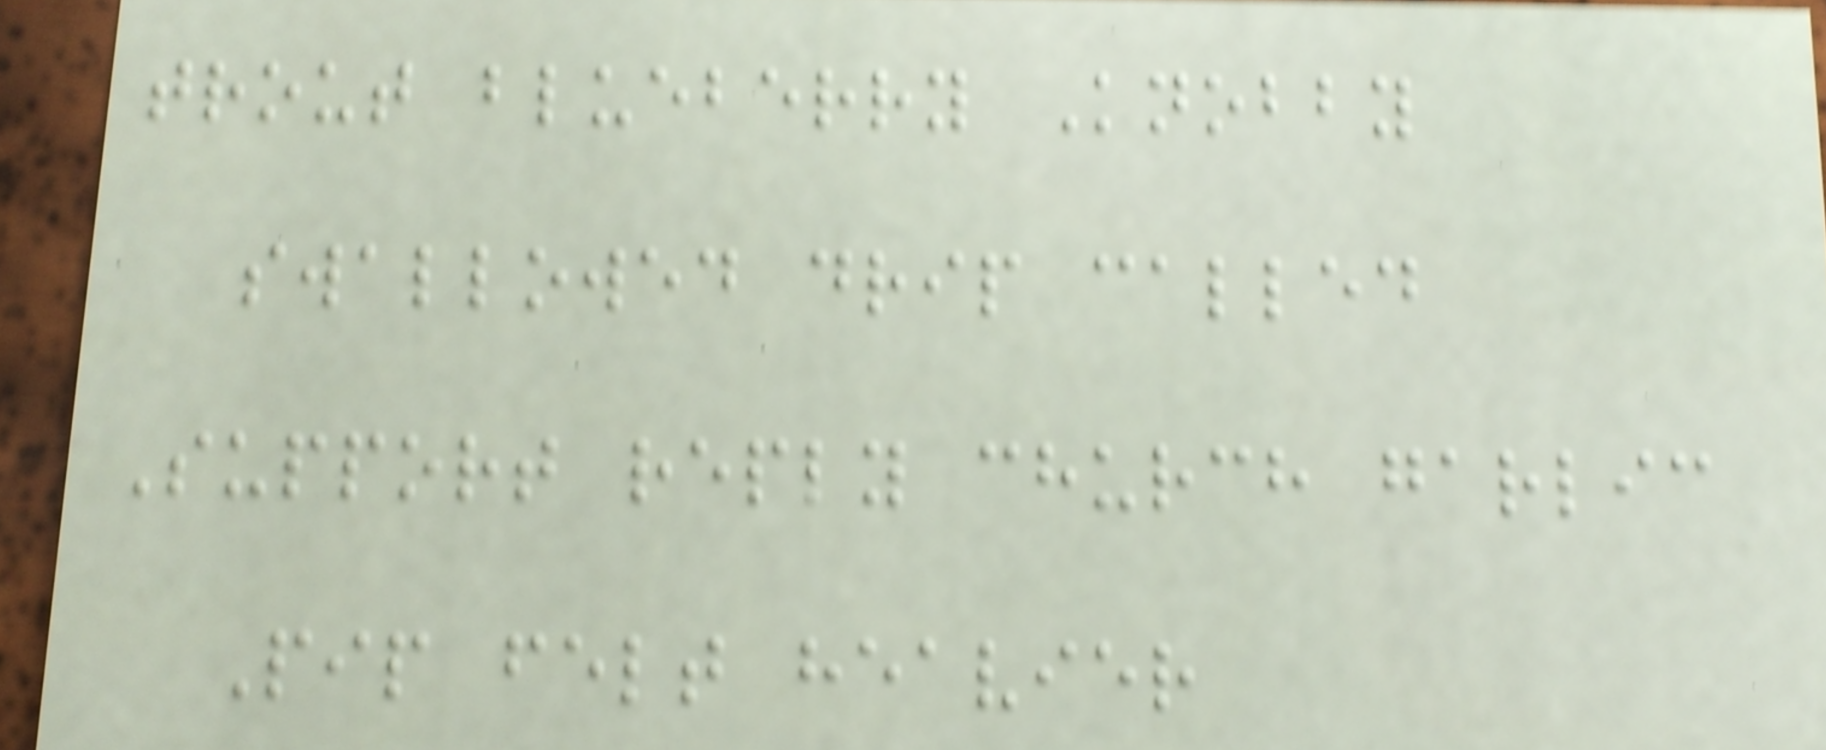trout blueberry Knobby
swallowed drip called
Support reply church garlic
Pip felt heavier
